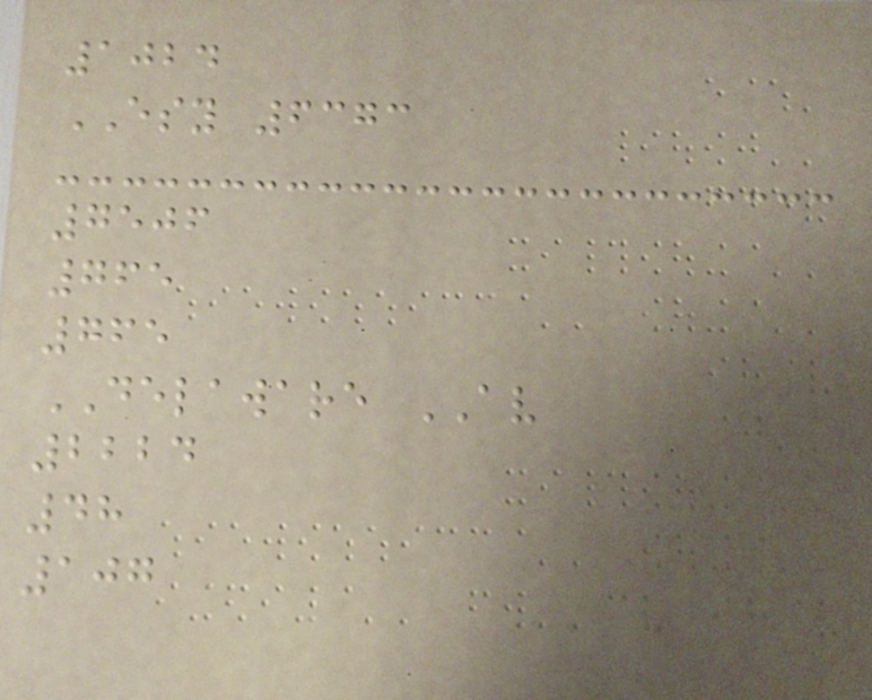1024
ESY 6373
7506
765
765
DELAWARE AV
2224
48
107
